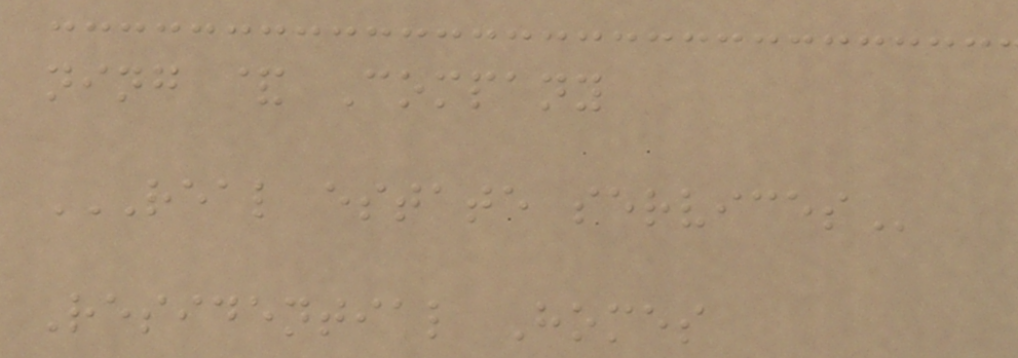ning & Company
REAL ESTATE SERVICES
Residential Homes
